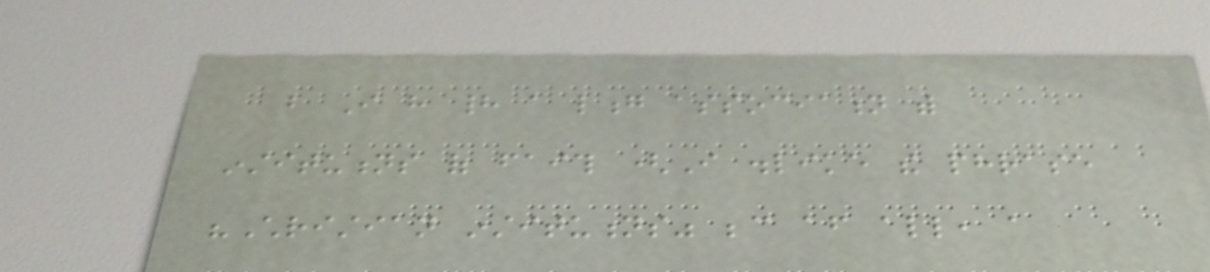but I have had a long association with
institutions of faith (I dislike the phrase
"Christian institutions" because after all, a
